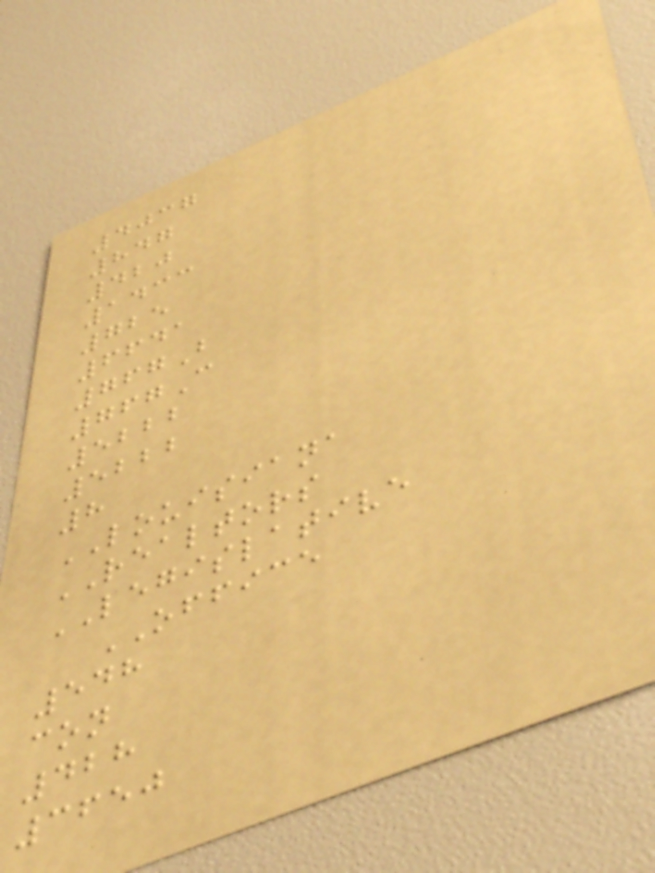4037
847
420
1433
725
6641
767B
767C
5222
5222
8
LOUISIANA
REALTORS
LEGISLATIVE
OFFICE
548
con
428
3650
